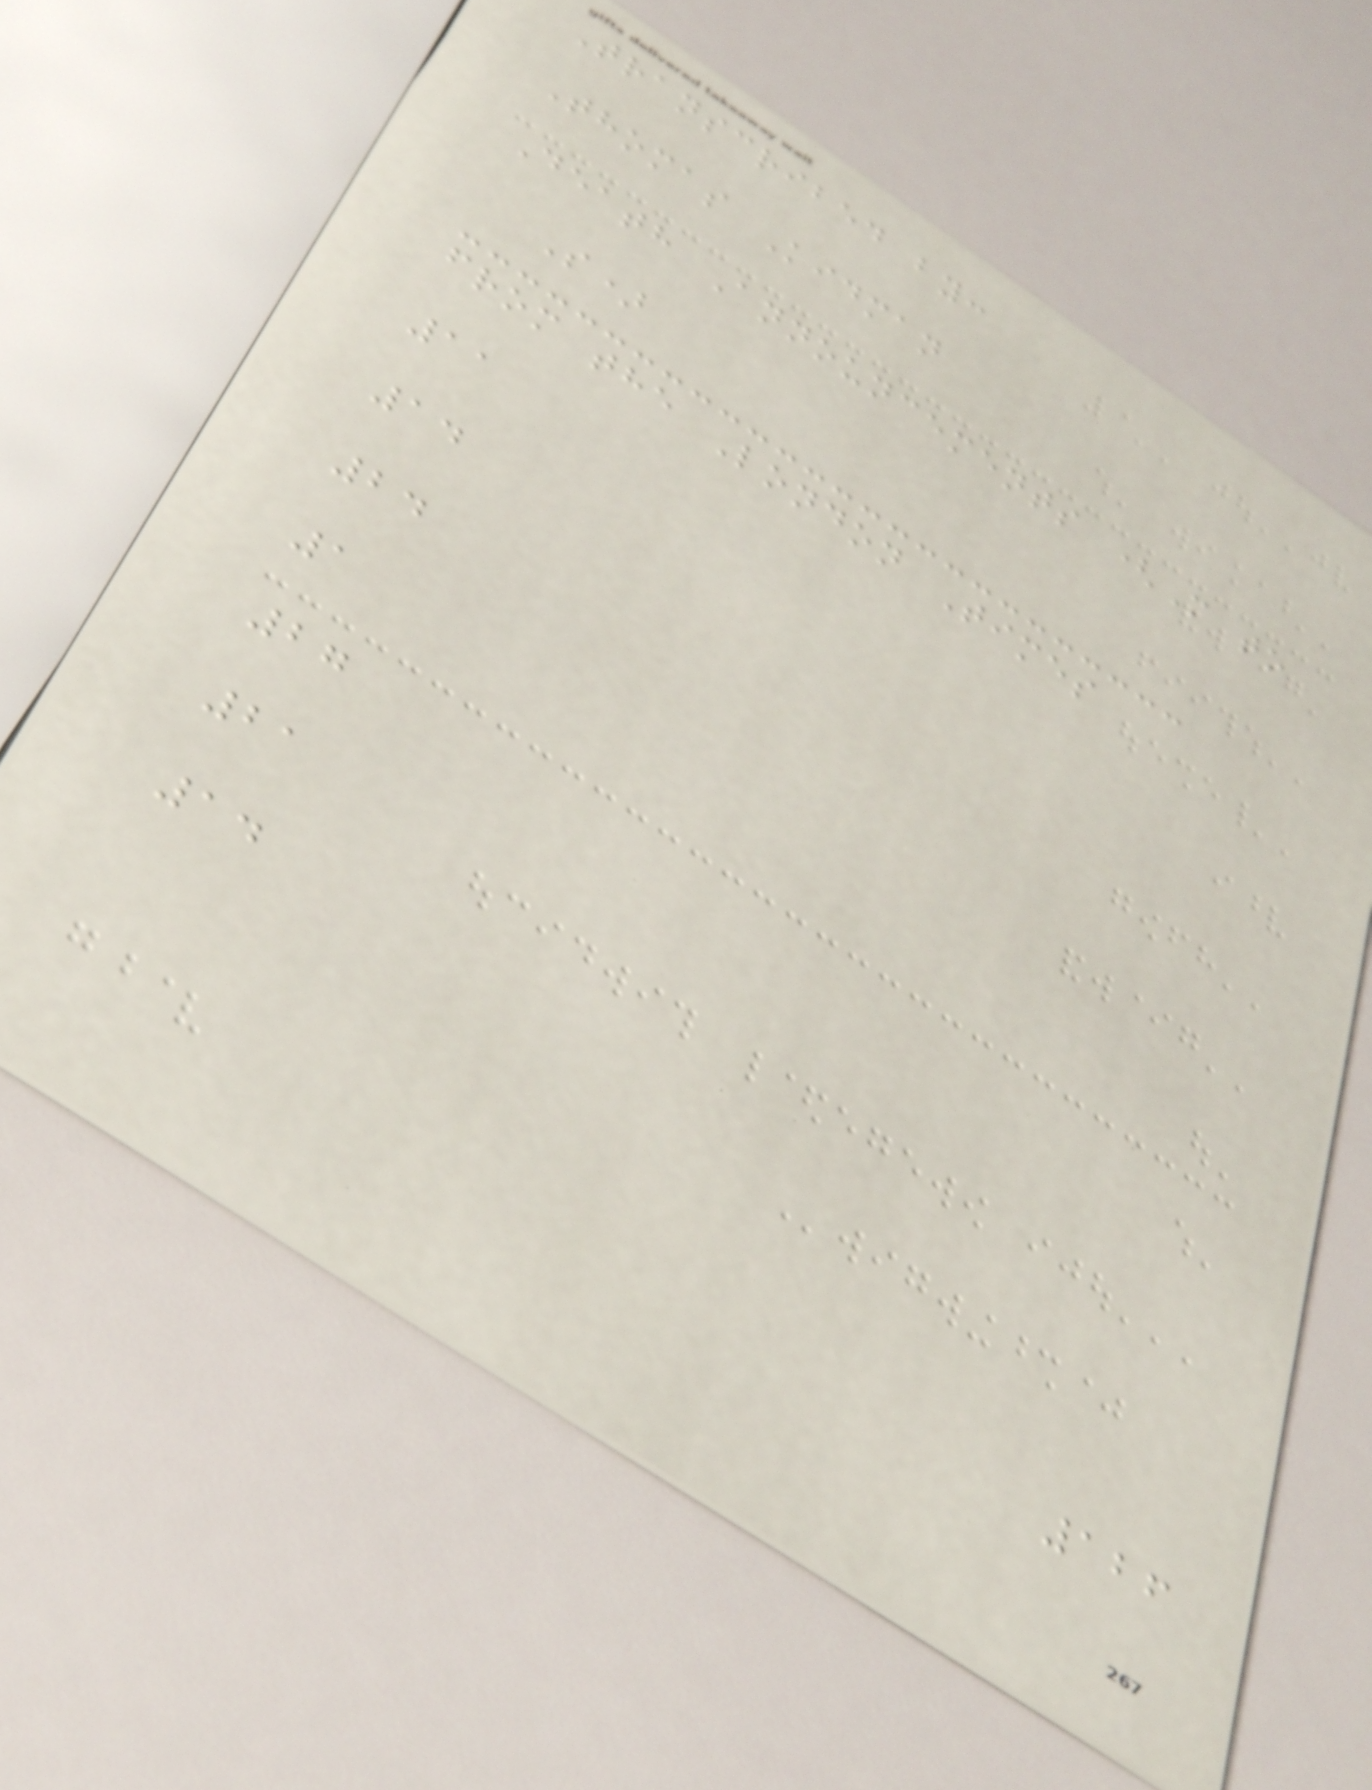Transcribed by:
Thomas Kidman
Death Announcements (M to
S)
from the London Times
11
14
24
1
27
21
14
126
